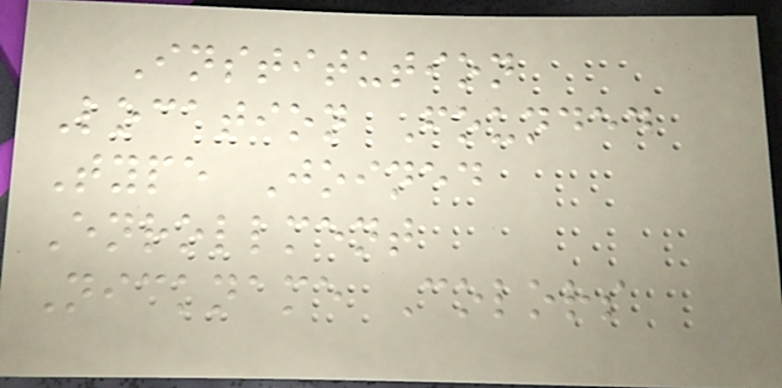Institution
Location Founded
Type Joined
Enrollment
Nickname Colors
